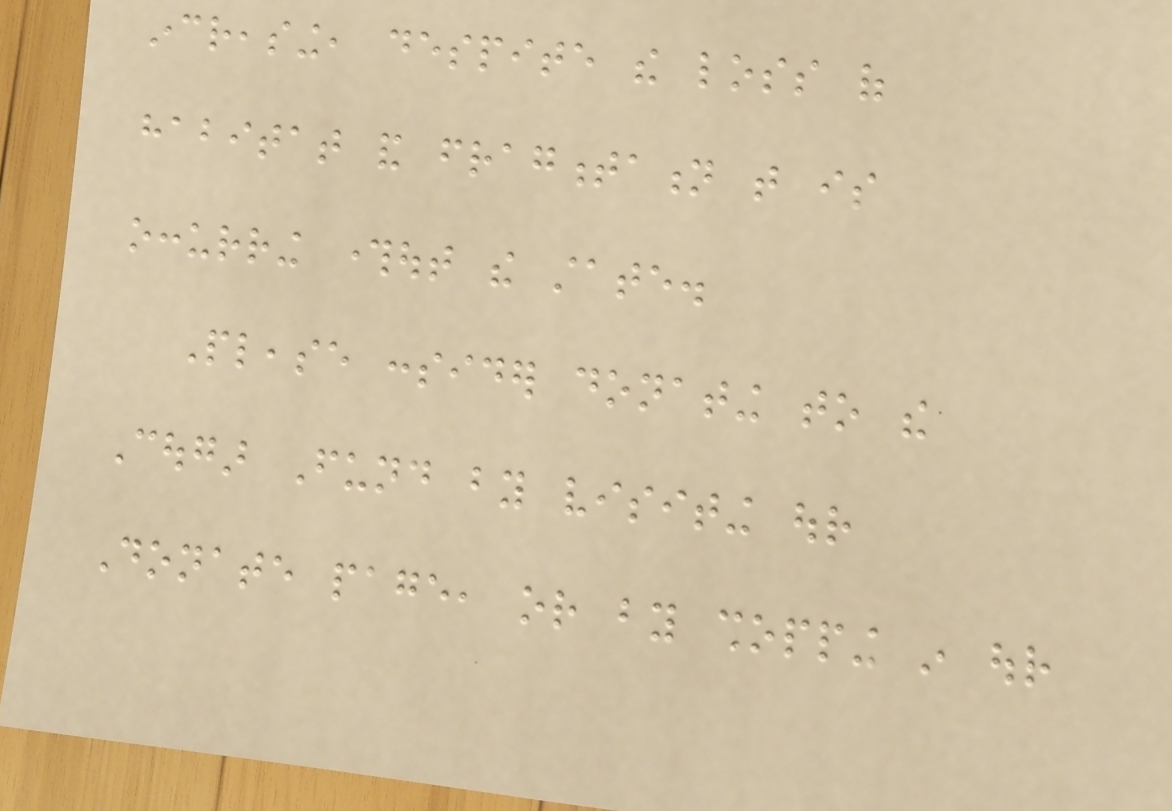increasing, despite the loss of
habitat and fragmentation that is
occurring throughout the state.
Please consider donating to the
Cougar Fund by visiting our
Donate page, or by shopping in our
